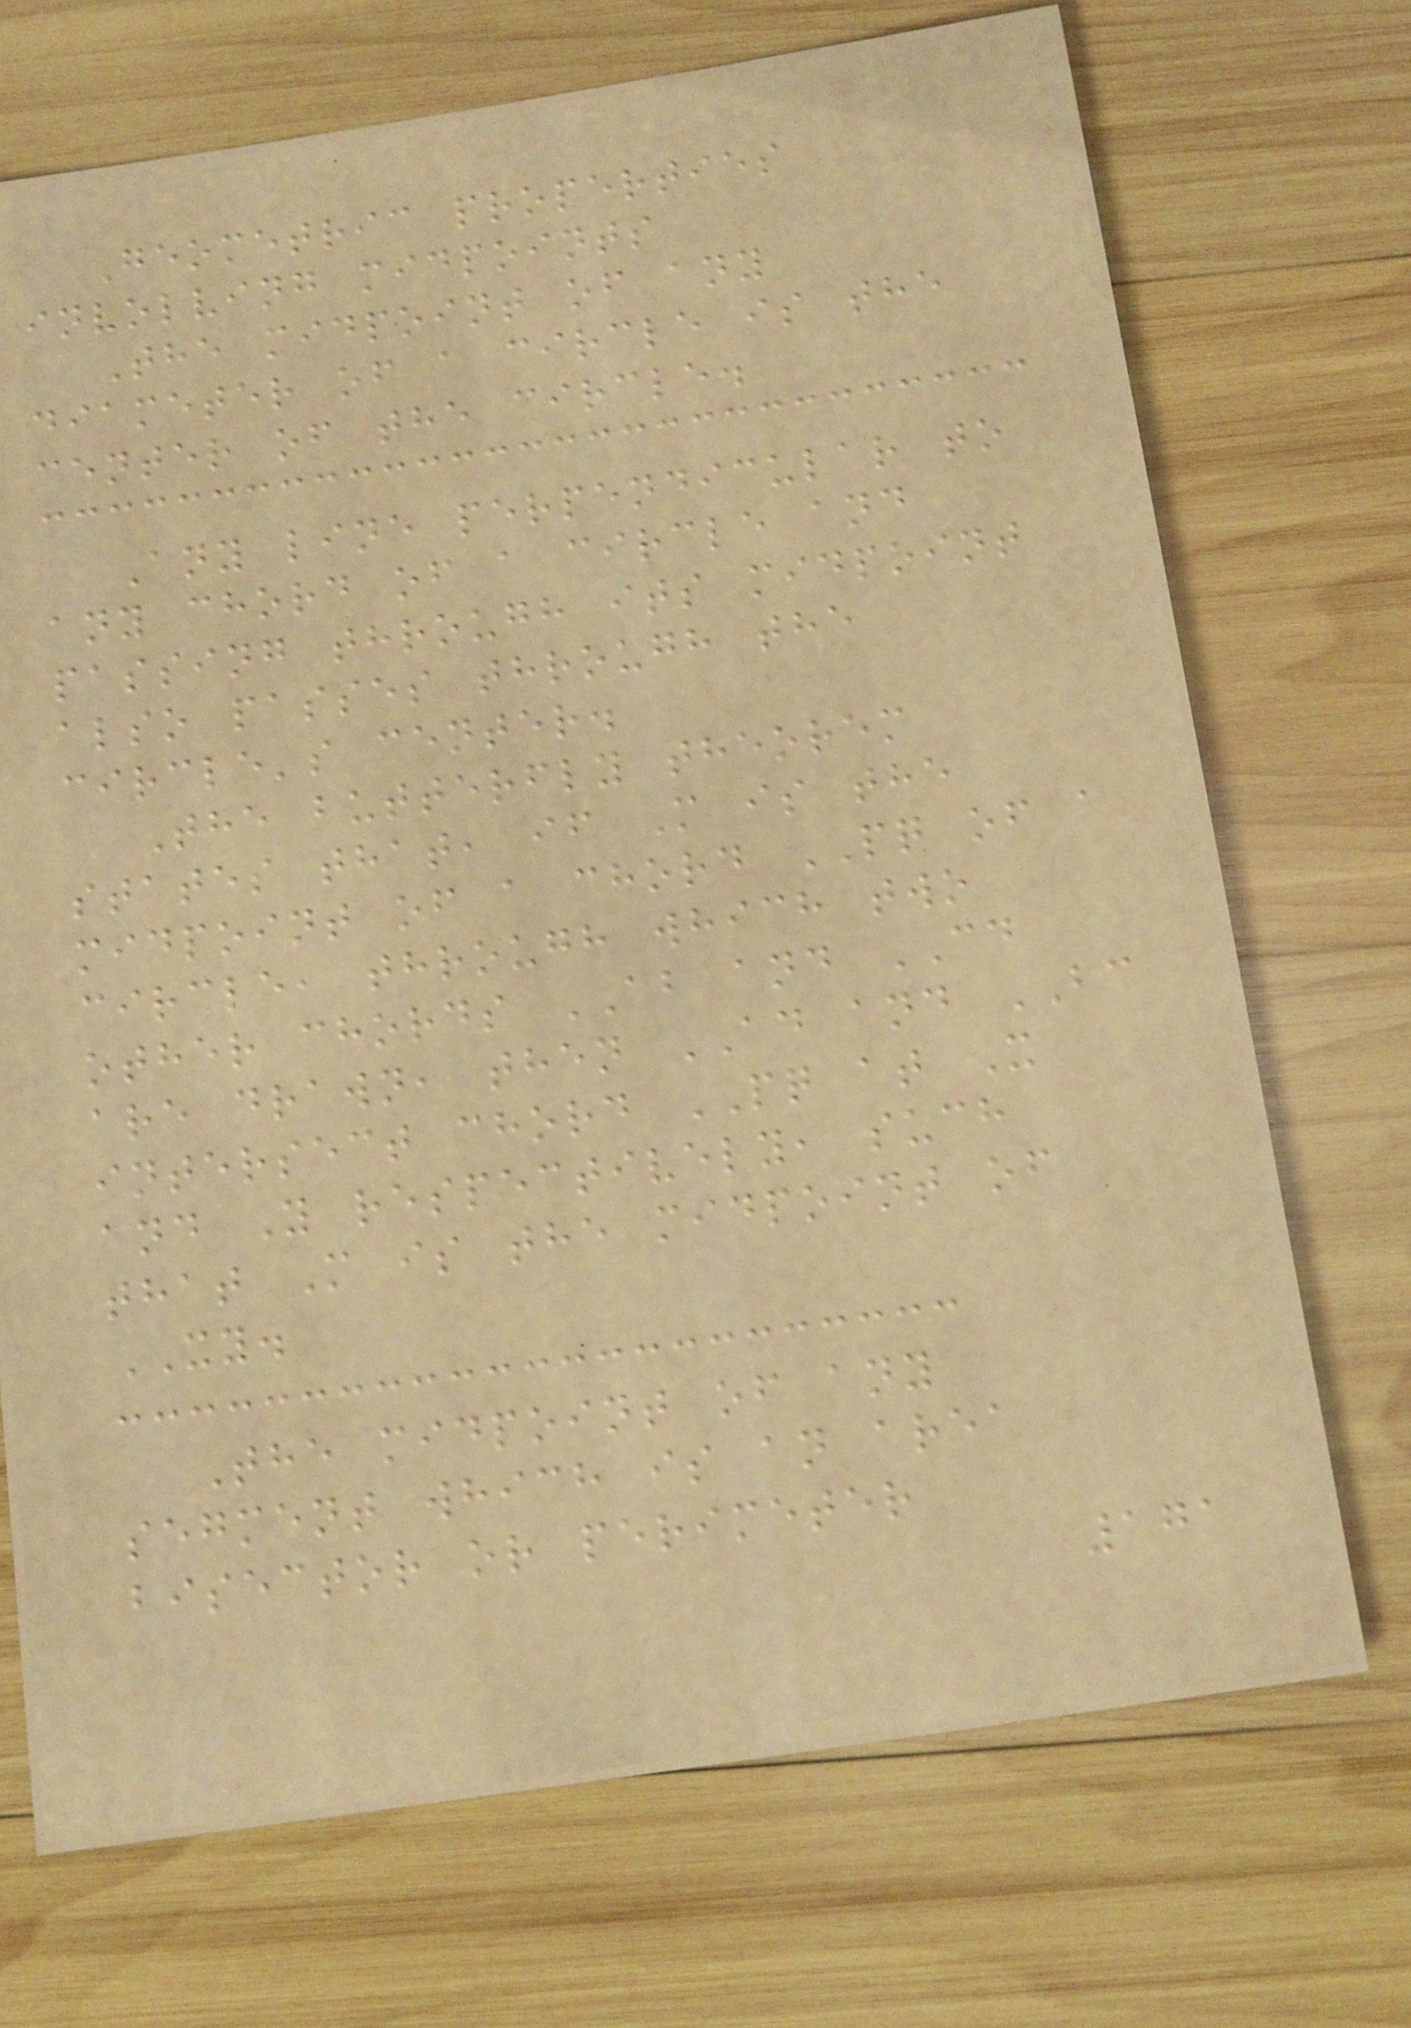Geometric properties
involving midpoints
The midpoint of any
diameter of a circle is the
center of the circle.
Any line perpendicular to
any chord of a circle and
passing through its midpoint
also passes through the
circle's center.
The butterfly theorem
states that, if M is the
midpoint of a chord PQ of a
circle, through which two
other chords AB and CD
are drawn, then AD and BC
intersect chord PQ at X
and Y respectively, such
that M is the midpoint of
XY.
The midpoint of any
segment which is an area
bisector or perimeter
171
